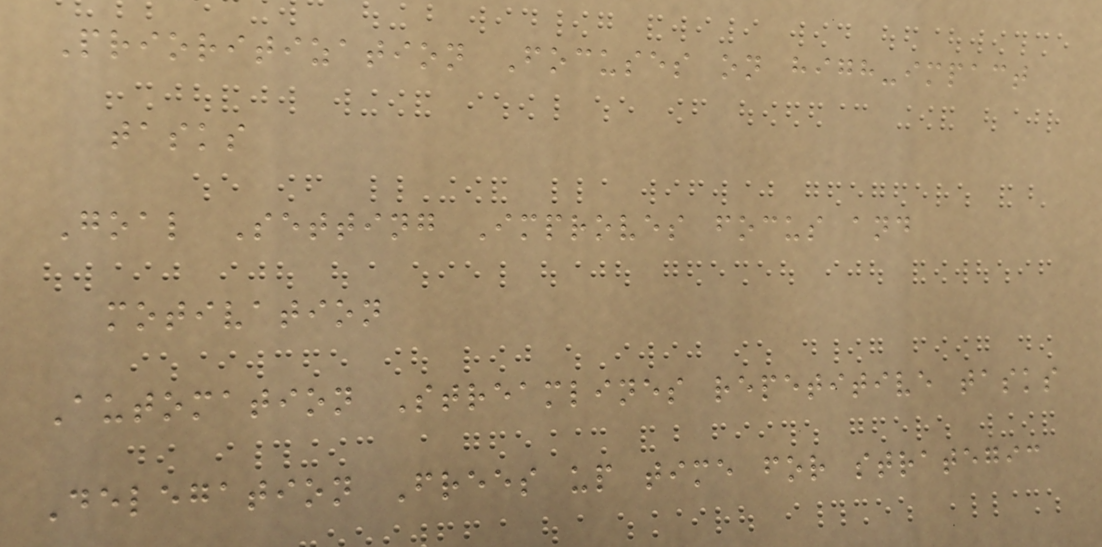Prioritization Focuses on high-impact
tasks
Goal Setting Improves focus and
motivation
Automation Streamlines repetitive tasks
Delegation Frees up time for strategic
